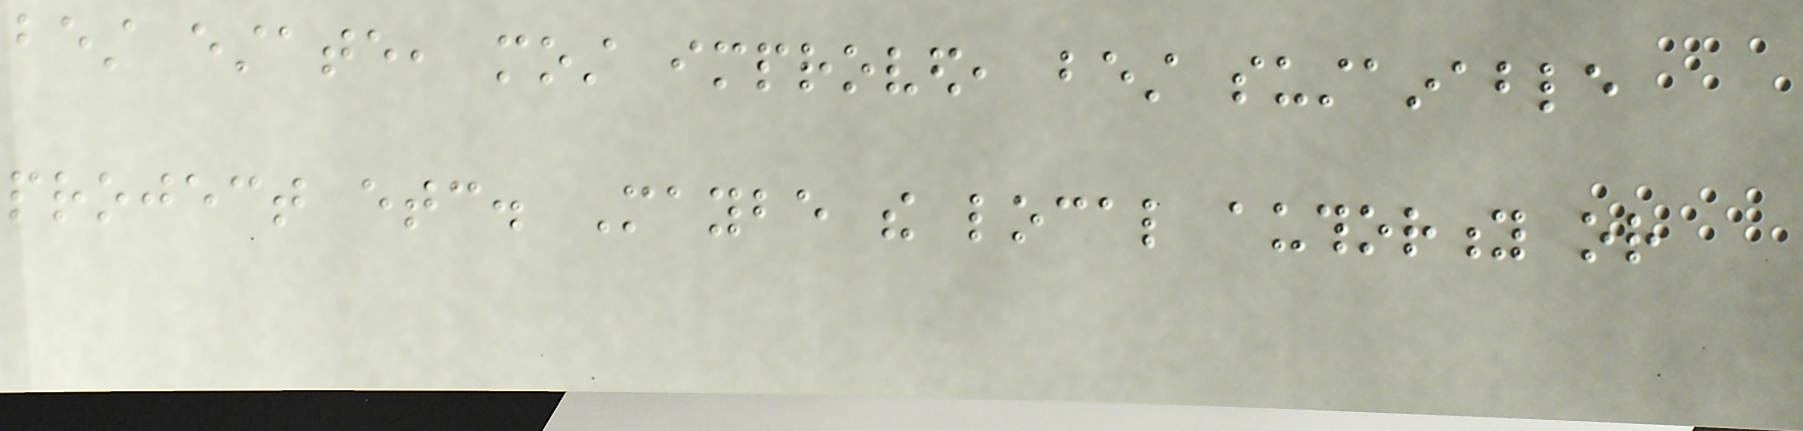best estate, most improved, best sustainable
project etc. Maybe the local authority or
